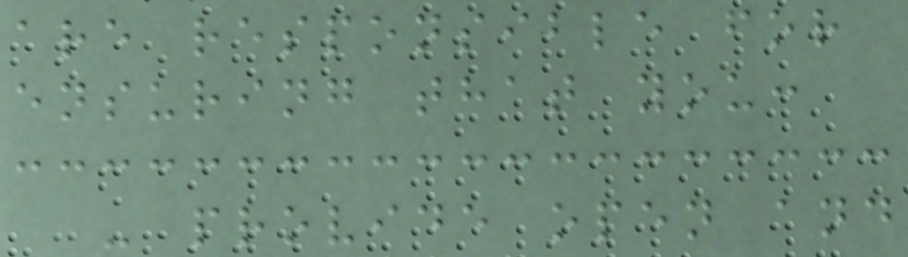are responsible for
ensuring that you:
- provide open and
